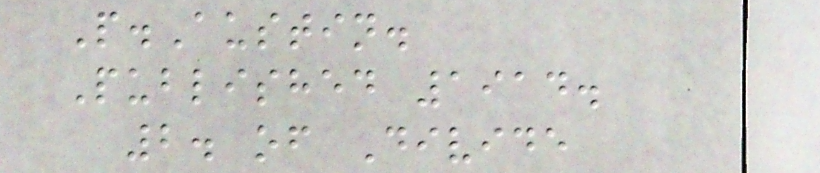P.Austin.
Published 1914.
2. of Divide
